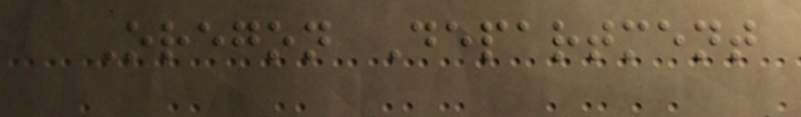Oregon Department
